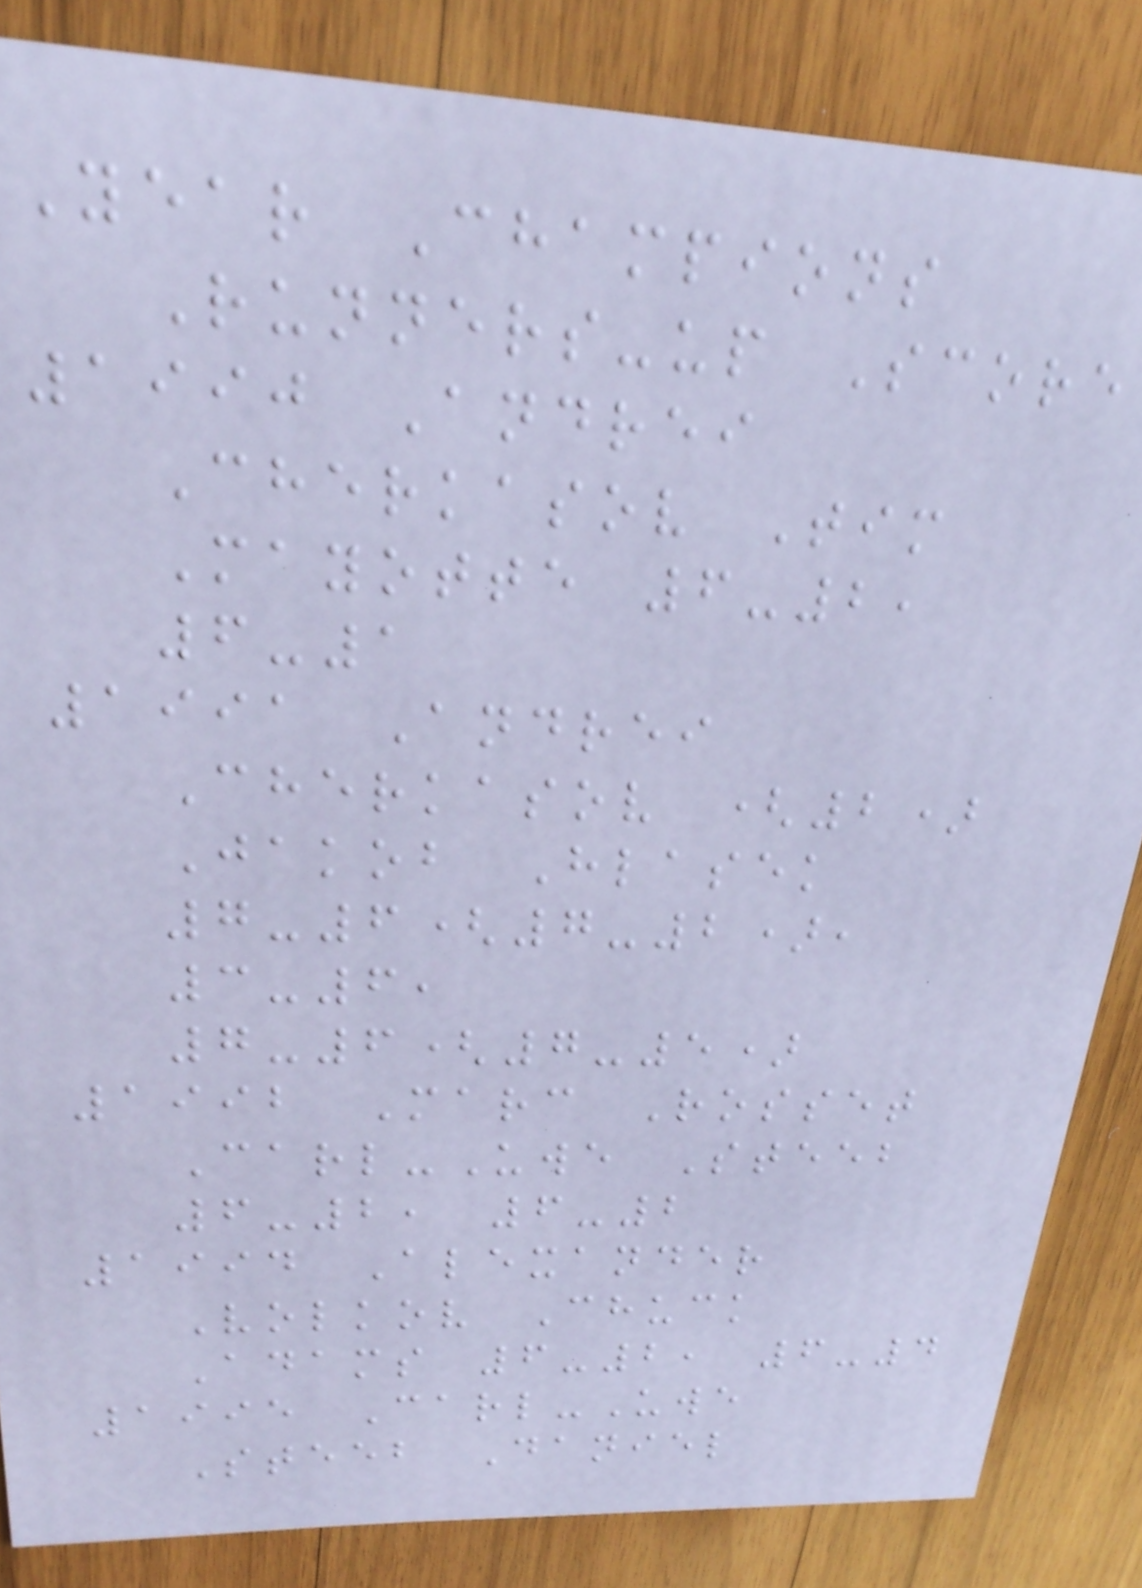Year Champions
Runners-up Score
1990 Andrei
Cherkasov Tim
Mayotte 6-2,
6-1
1991 Andrei
Cherkasov (2)
Jakob Hlasek
7-6(7-2),
3-6,
7-6(7-5)
1992 Marc Rosset
Carl-Uwe Steeb
6-2, 6-2
1994 Alexander
Volkov Chuck
Adams 6-2, 6-4
1995 Carl-Uwe
Steeb Daniel
